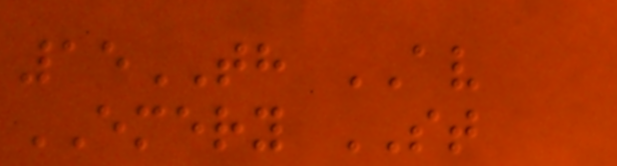15TH AV
EMERY ST
